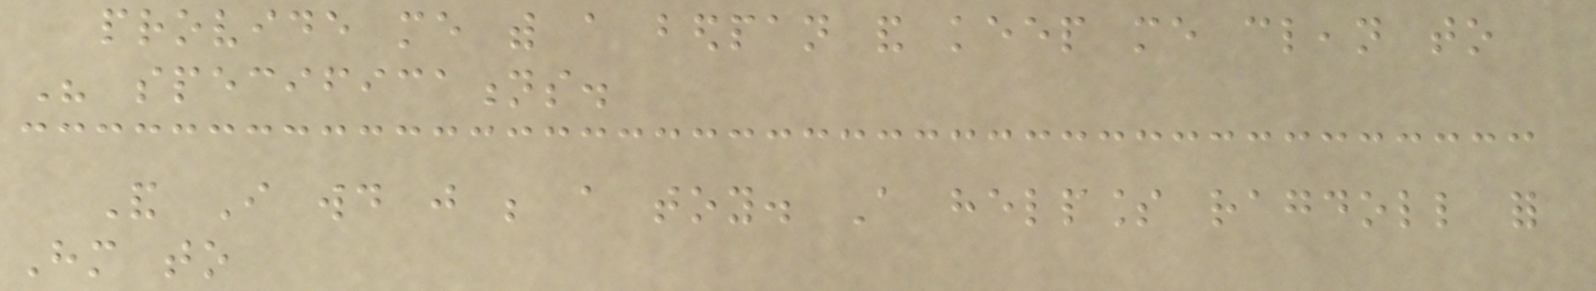provide me with a bedpan and keep me clean to
His specifications.
And I would just be a toy. A helpless ragdoll for
Him to
